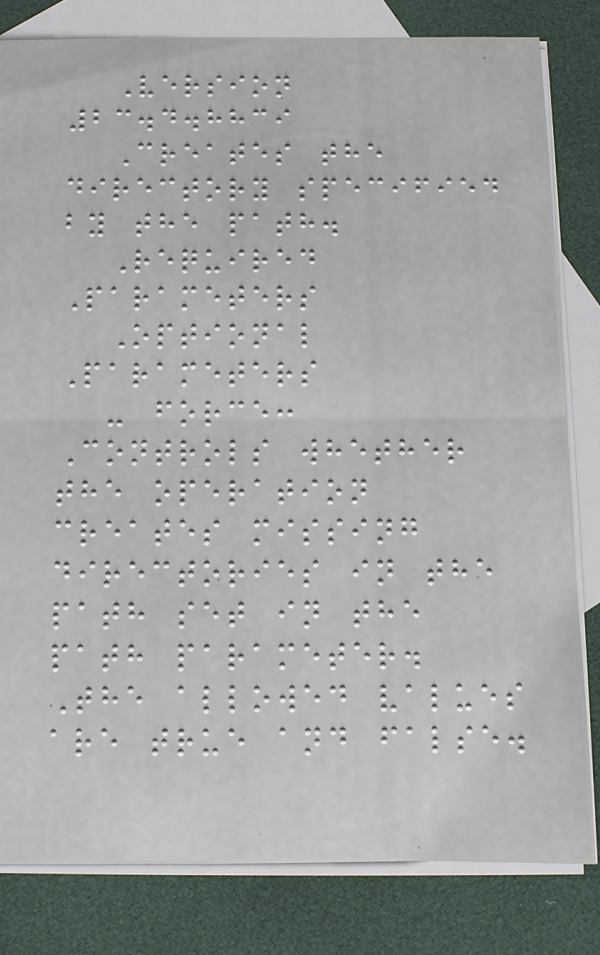Version
23.4.8839
Creates the
directory specified
by the path.
Required
Parameters
Optional
Parameters
- force:
Controls whether
the operation
creates missing
directories in the
path set in the
path parameter.
The allowed values
are true and false.
